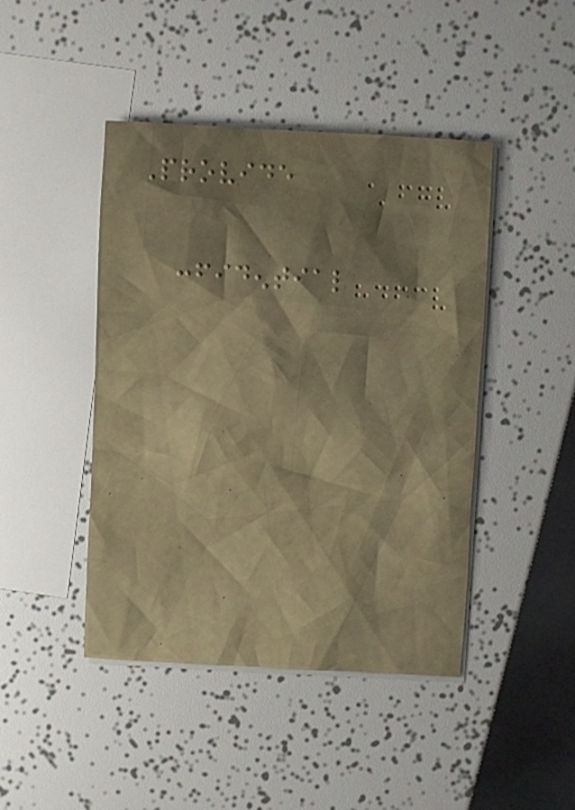Provide
confidential
